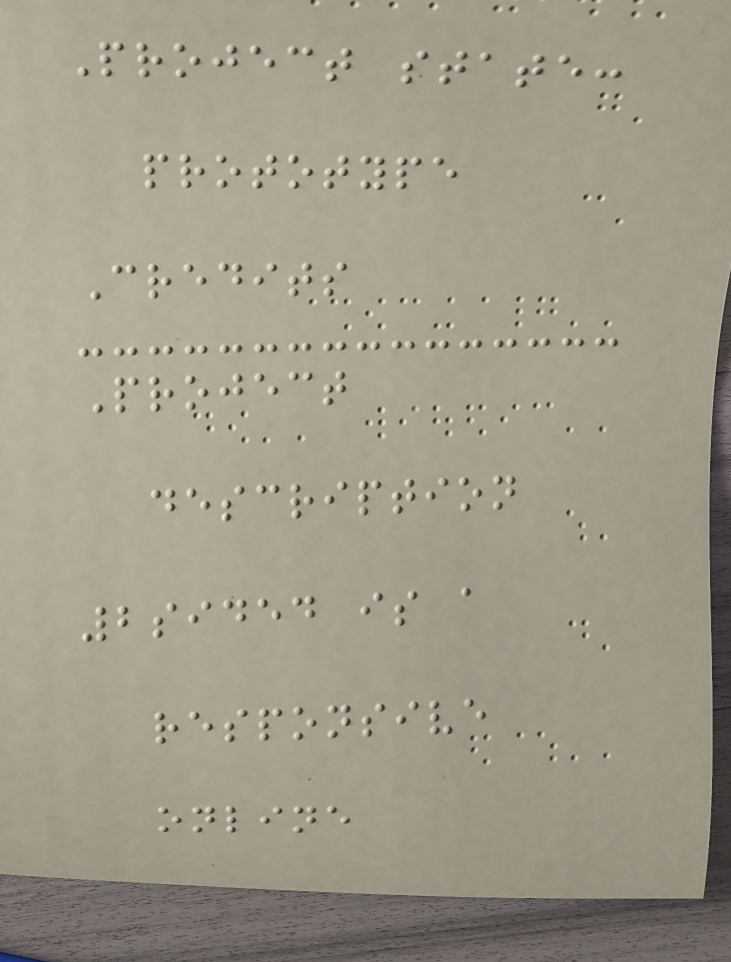Project state:
prototype
Credits
Project
description
2sided is a
responsive
online
